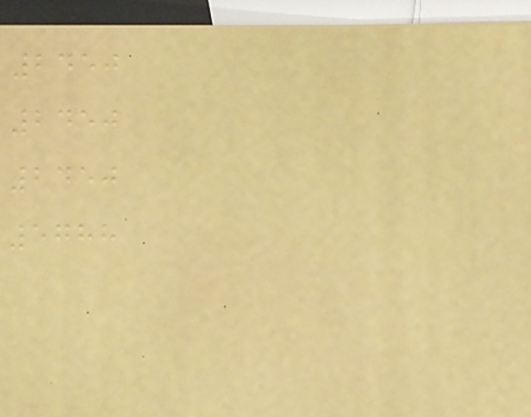2450
2450
2450
5788
